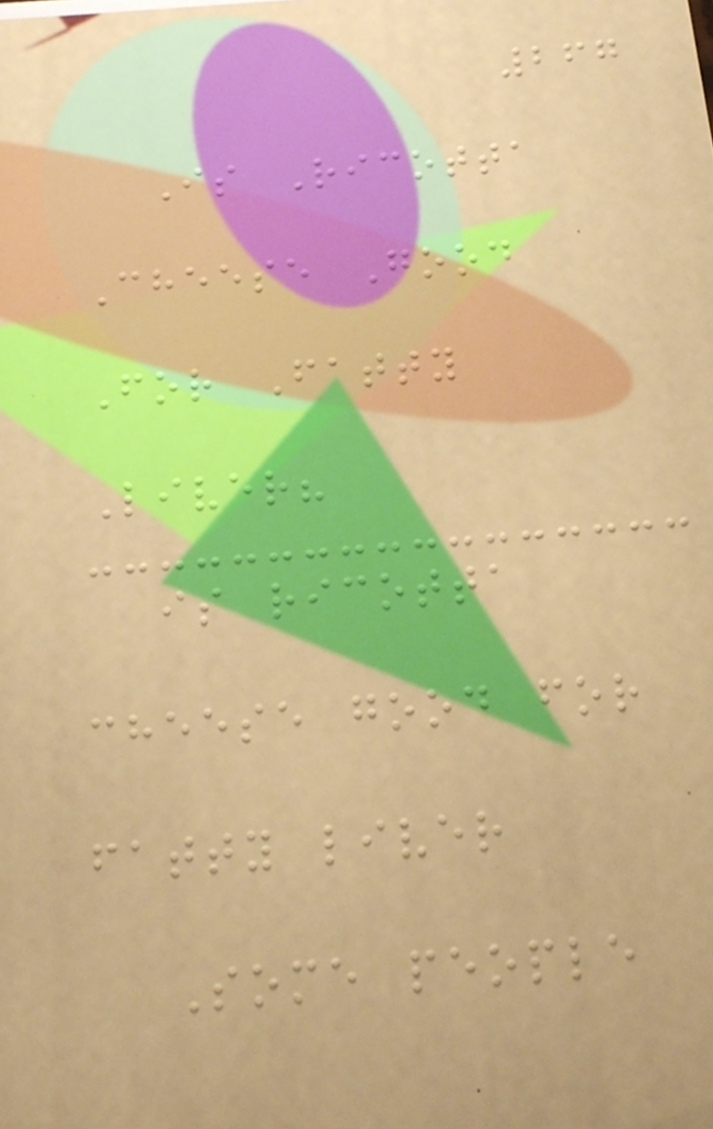267
Is Ricotta
Cheese Good
For Fatty
Liver?
is ricotta
cheese good for
fatty liver
Some people
